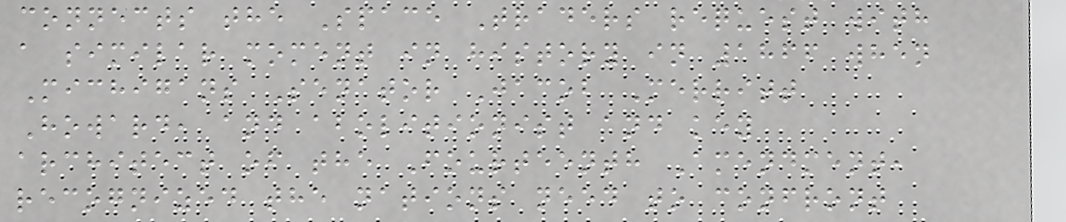connects the Space Traders request with
a similar moment in history in 1866 when
Michigans Senator Jacob Merritt
Howard, and abolitionist and key
architect of the Fourteenth Amendment,
recognized the nations need to confront
